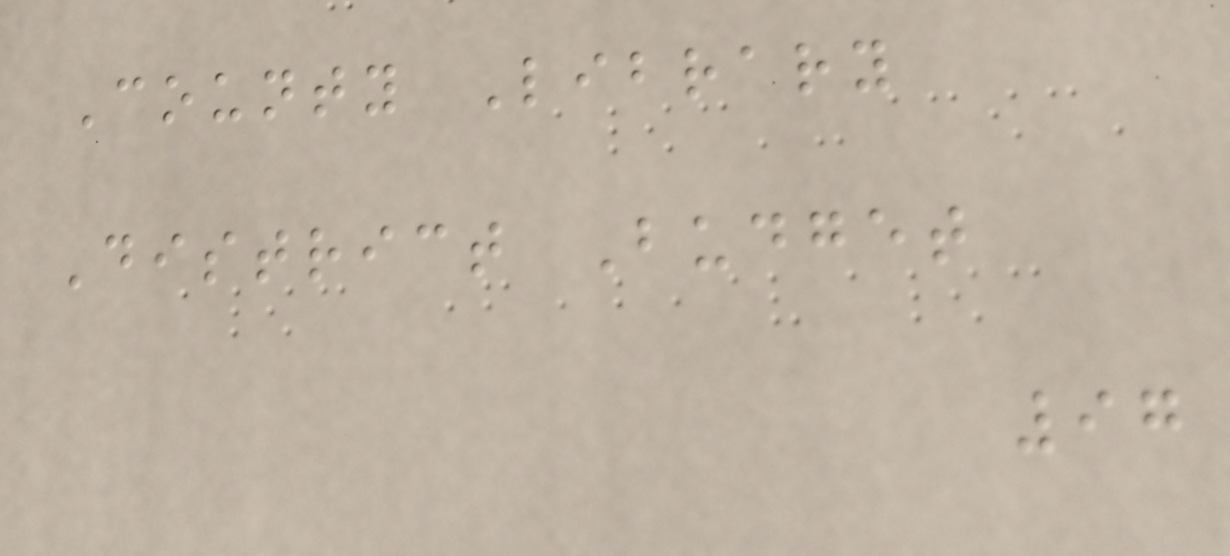County Library
District Budget
97
